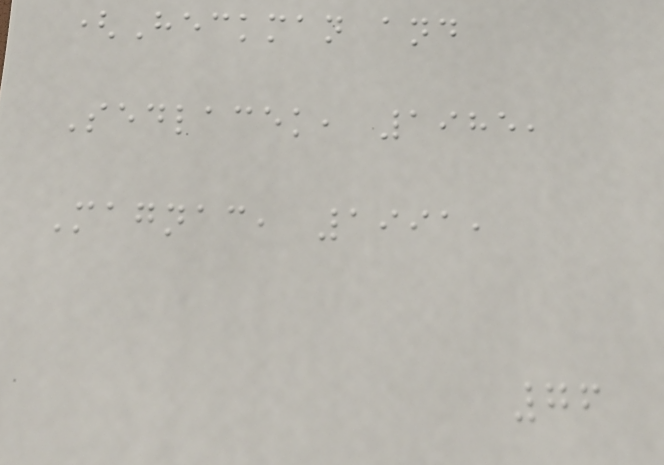(Heckman and
Sedlacek, 1985,
Magnac, 1991,
76
